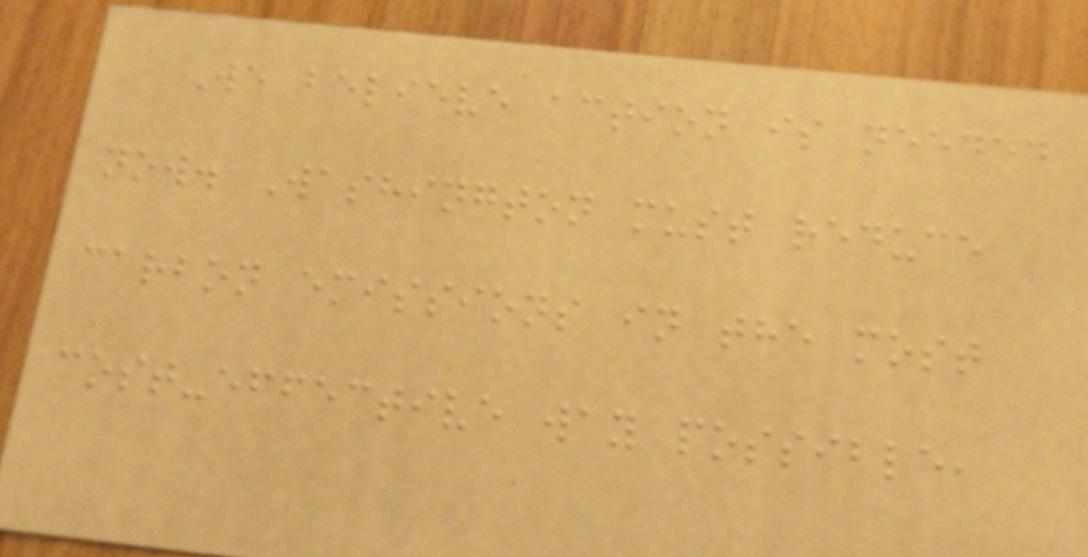We believe action is needed
now. Washington must reduce
carbon emissions in the most
cost-effective way possible,
